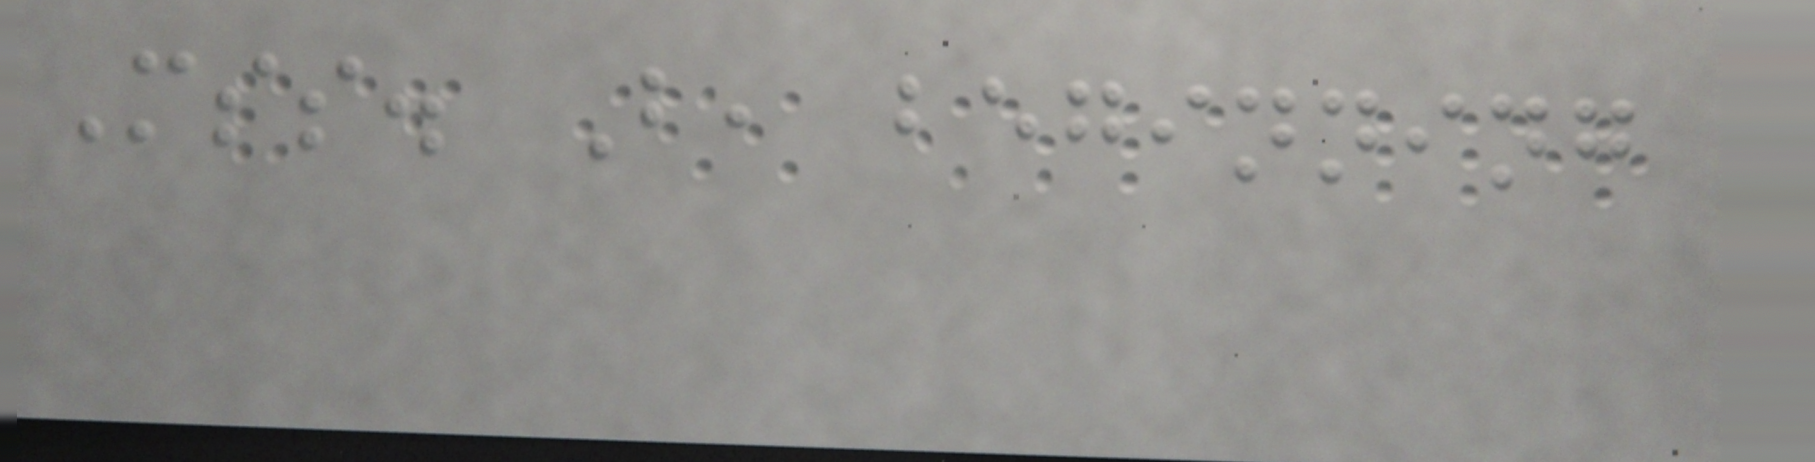Mss. B, beginning
